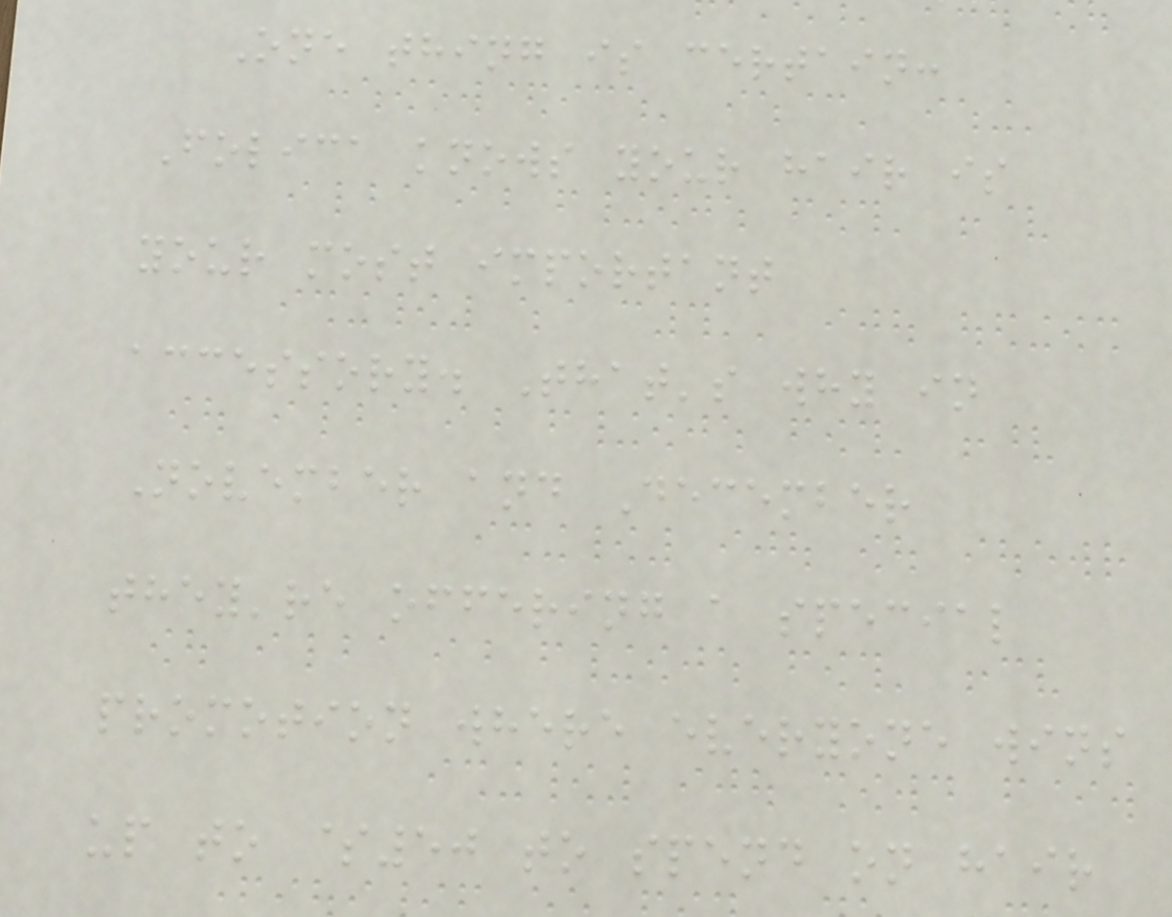One thing is certain:
Folica knows your hair is
your most important
accessory. That's why in
November and December
they're offering a special
promotion where everyone wins
up to $50 to spend on hair
